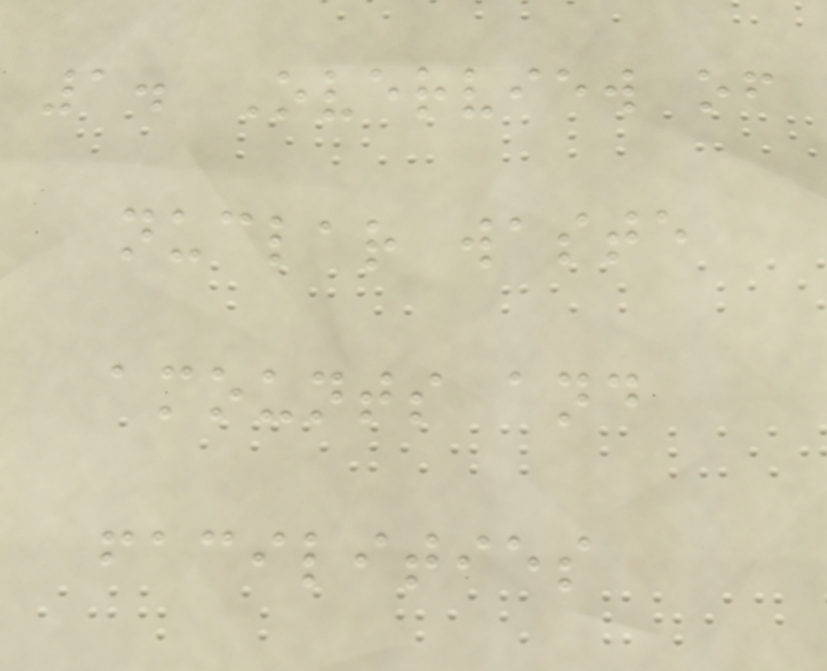1. Overview of
nuclar waste
amounts and
facilities
